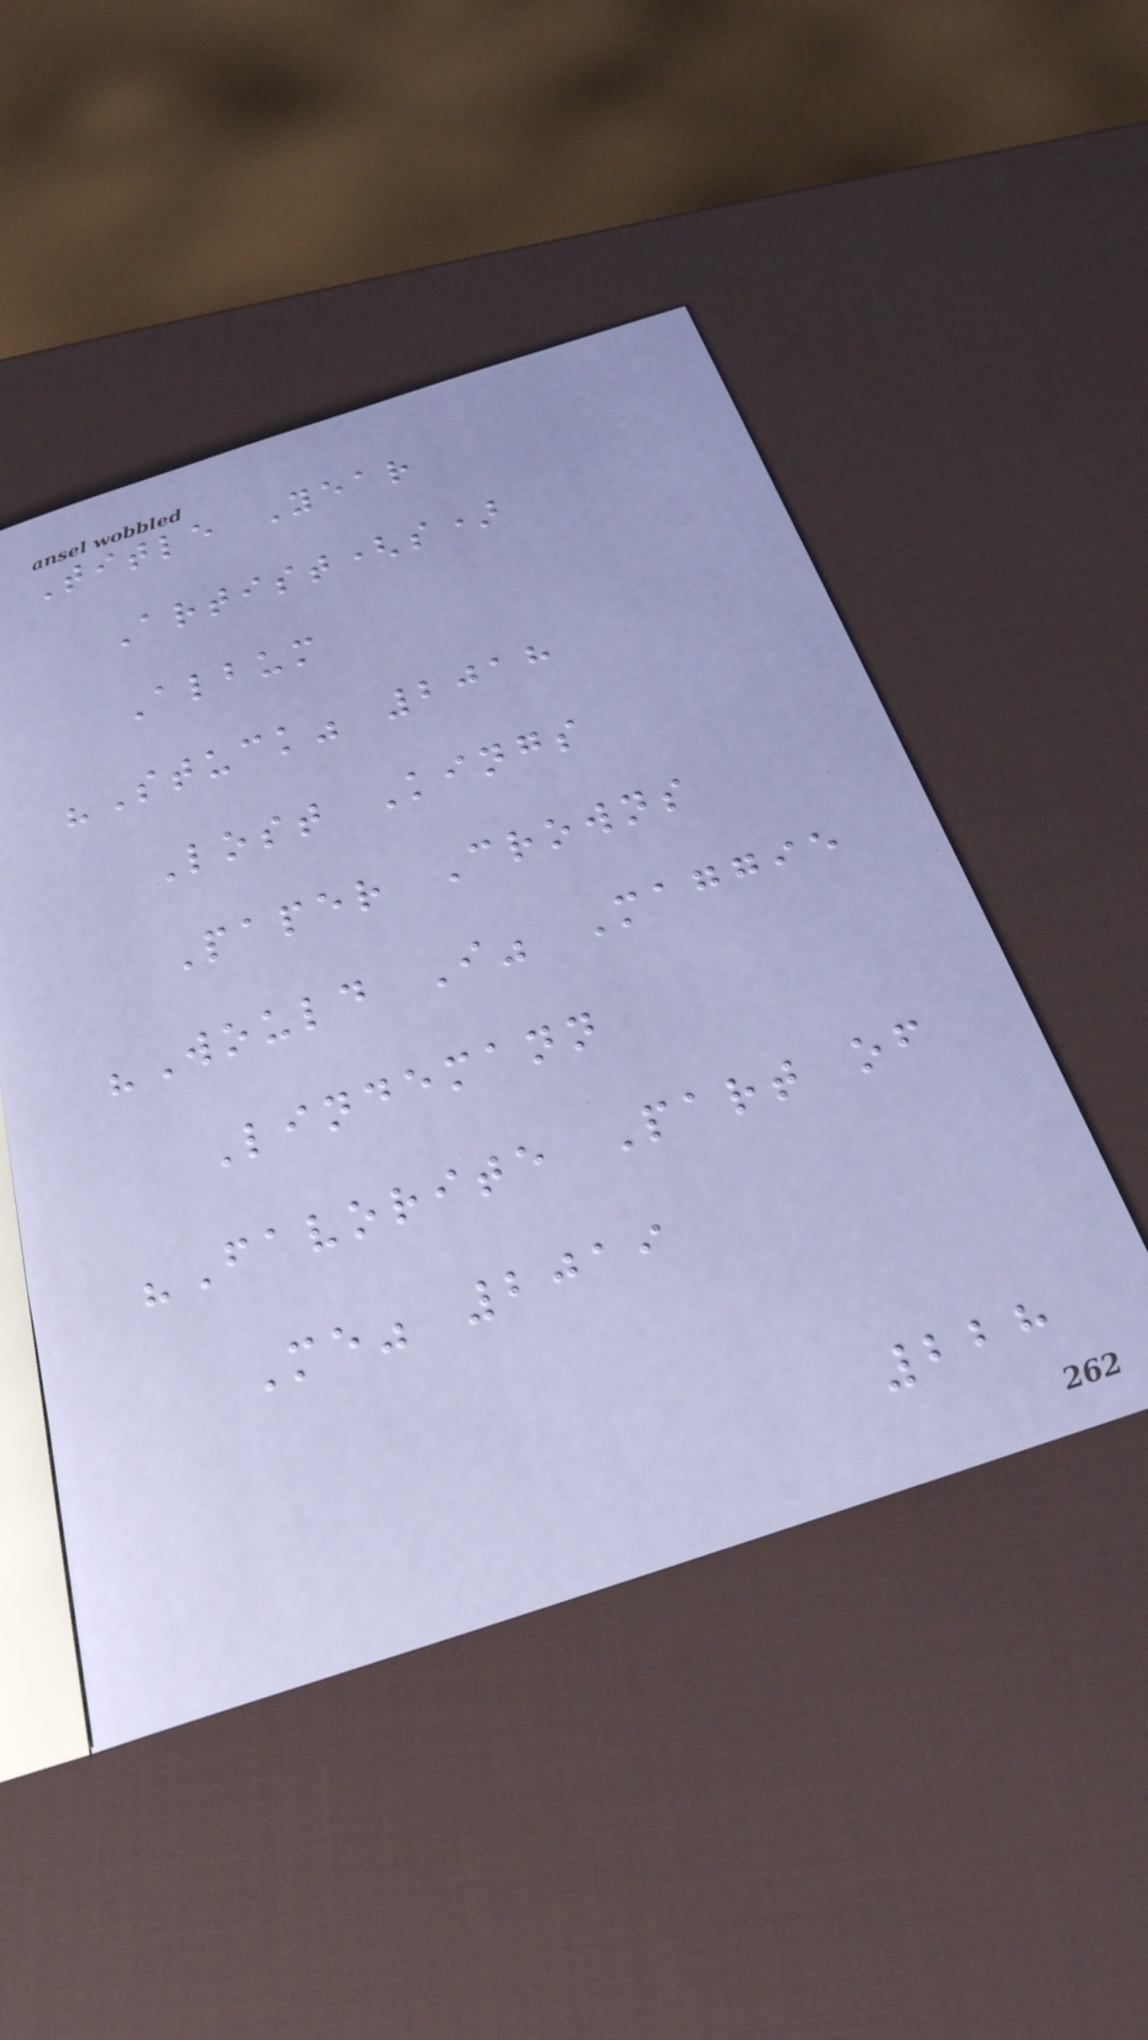Title Year
Artist(s)
Album
"Stuck" 2018
Lost Kings
Paper Crowns
"Would I" Maggie
Lindemann
"Favorite Part of
Me" 2019
228
